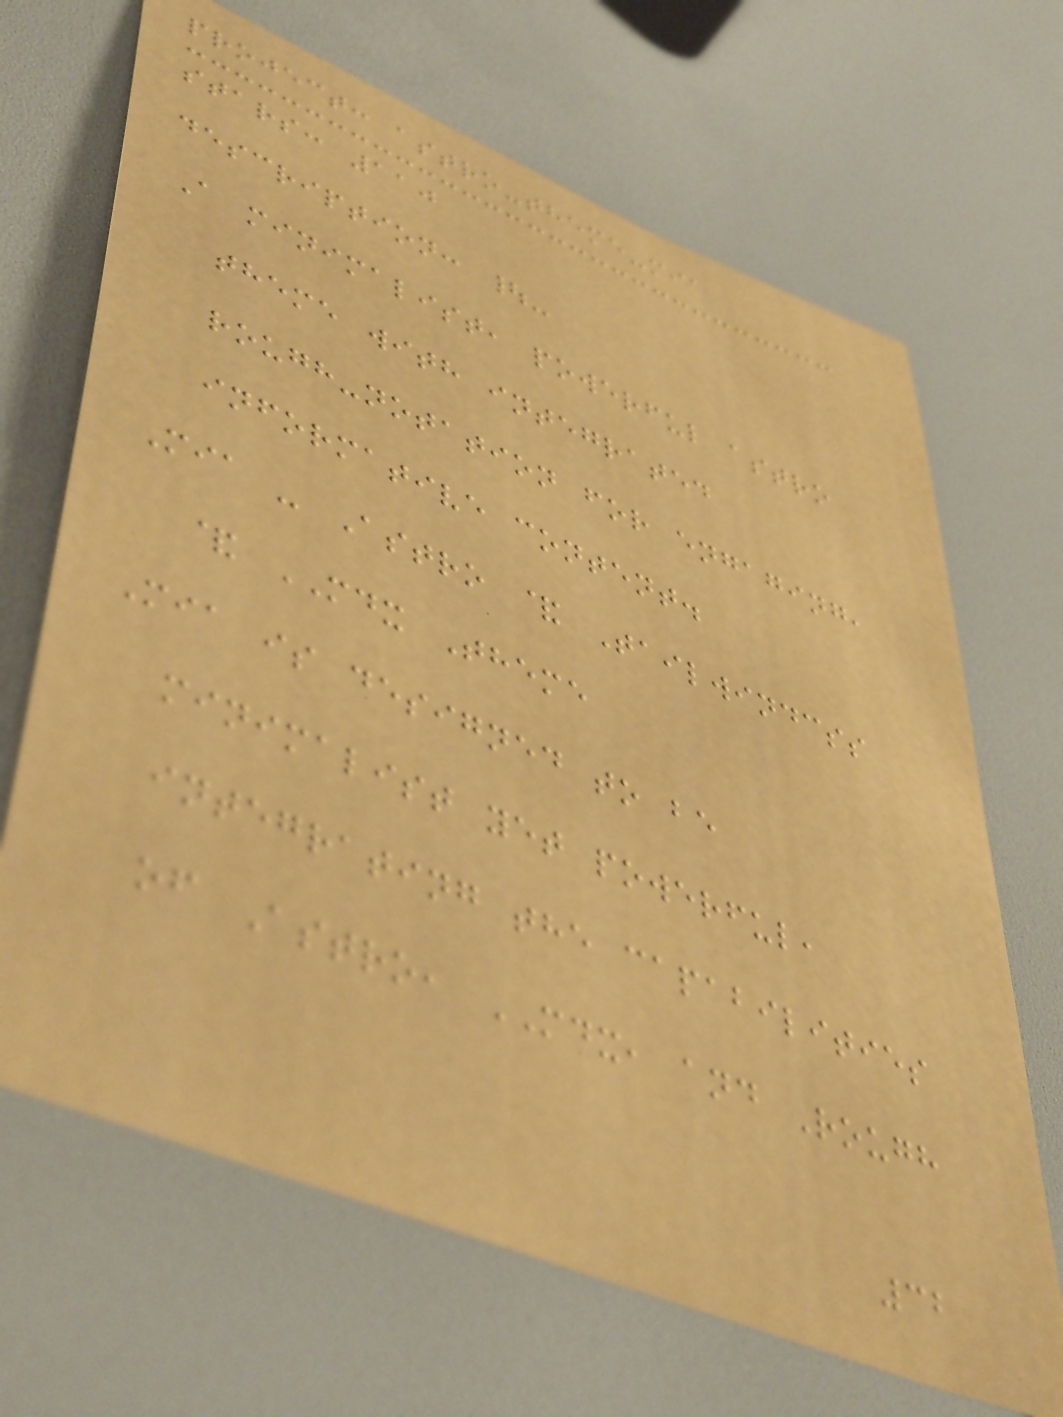project: astro-theme-mia
stars: 110
description: |-
A minimalist, powerful astro
theme with integrated
rough-notation for engaging,
informative content.
Mia - Astro & Tailwindcss
& MDX Theme
Mia is designed to be
minimalist yet powerful,
integrating the capabilities
of Astro, MDX, and Rough
32
